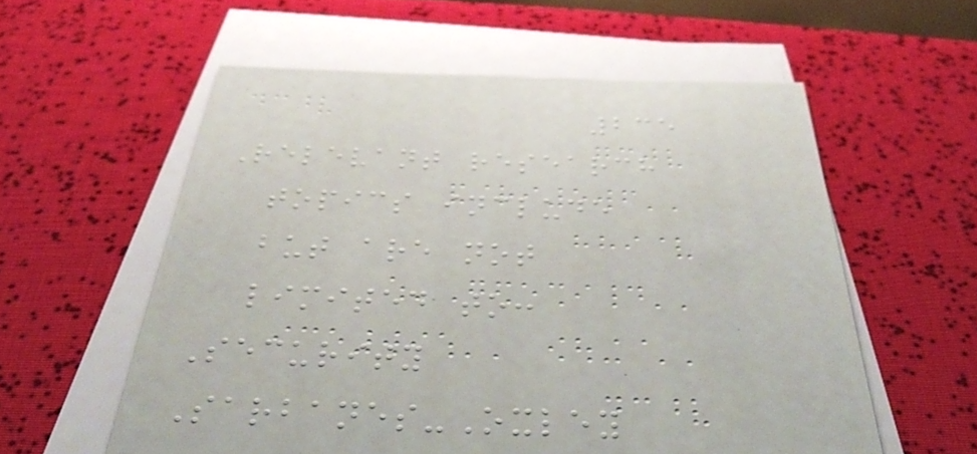235
Relevant research
topics include
but are not
limited to:
Security
Sarbanes-Oxley
